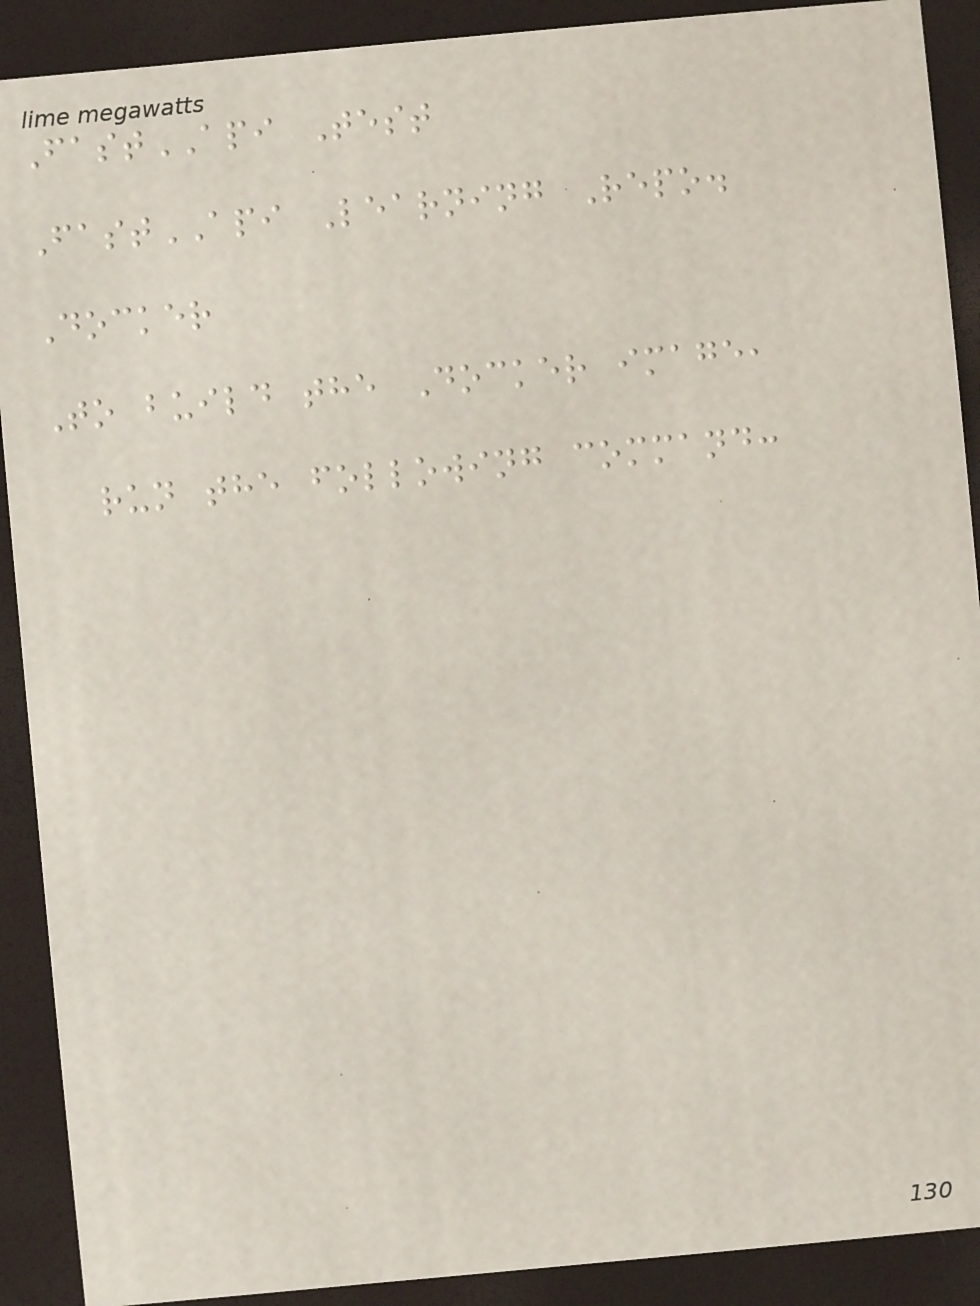FastAPI Test
FastAPI Learning Repo.
Docker
To build the Docker image,
run the following command:
